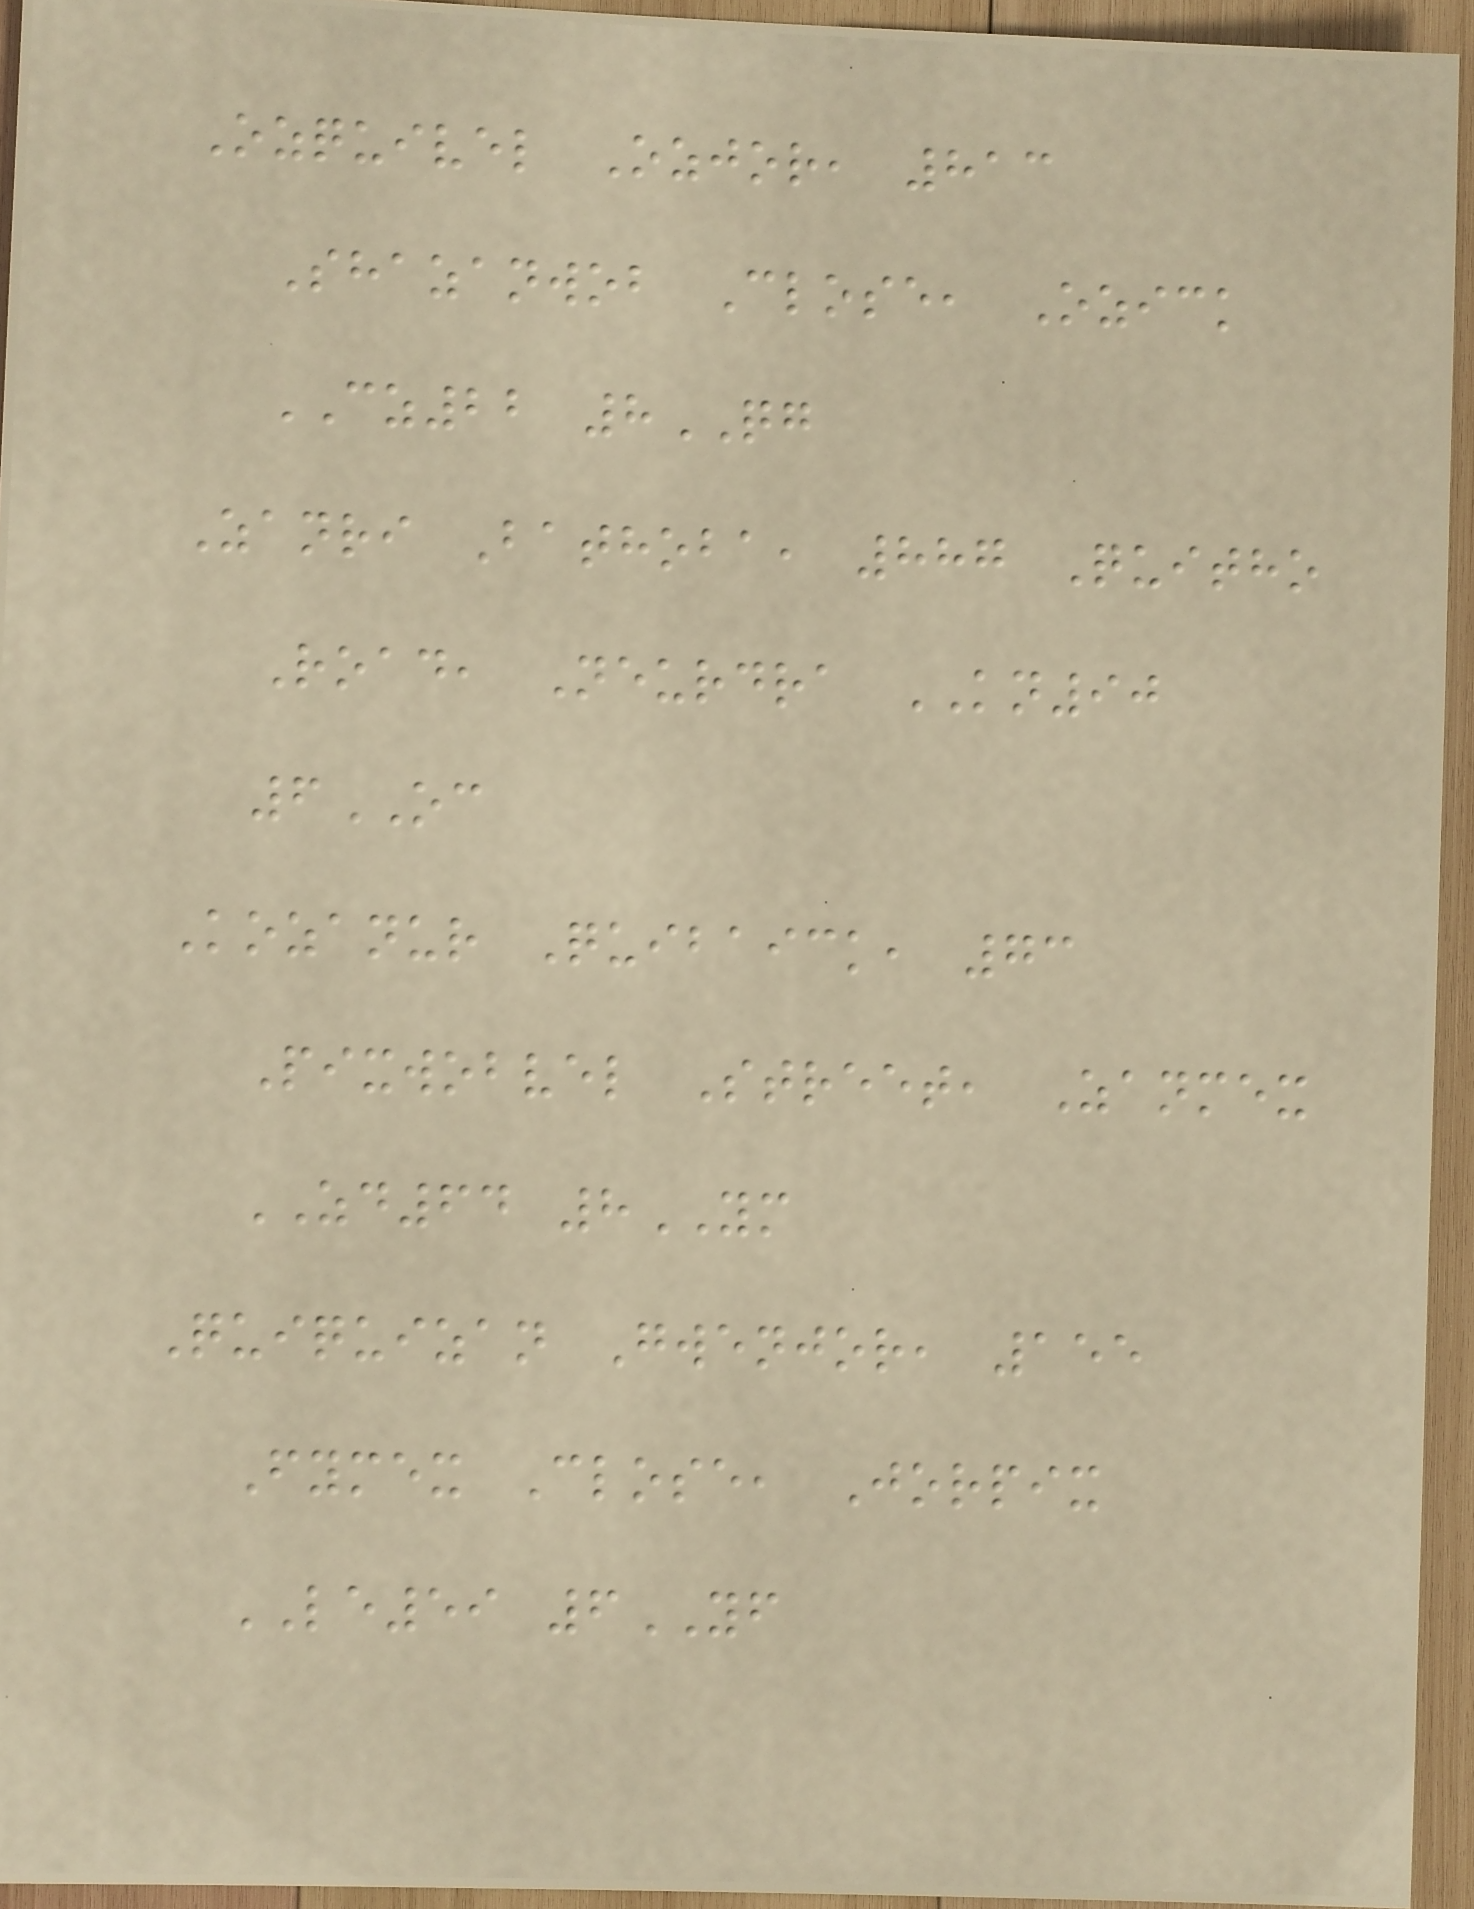Ozquivel Ozjor, 813
Shazanwob Close, Ozick
CZ22 8QG
Zanri Bathoba, 887 Quitho
Road, Neurdra KN90
6OC
Kozanur Quibaick, 73
Pixwobvel Street, Zanmex
ZD64 8YM
Quiquizan Gwenjor, 155
Fymex Close, Jorpix
LE59 6YF
